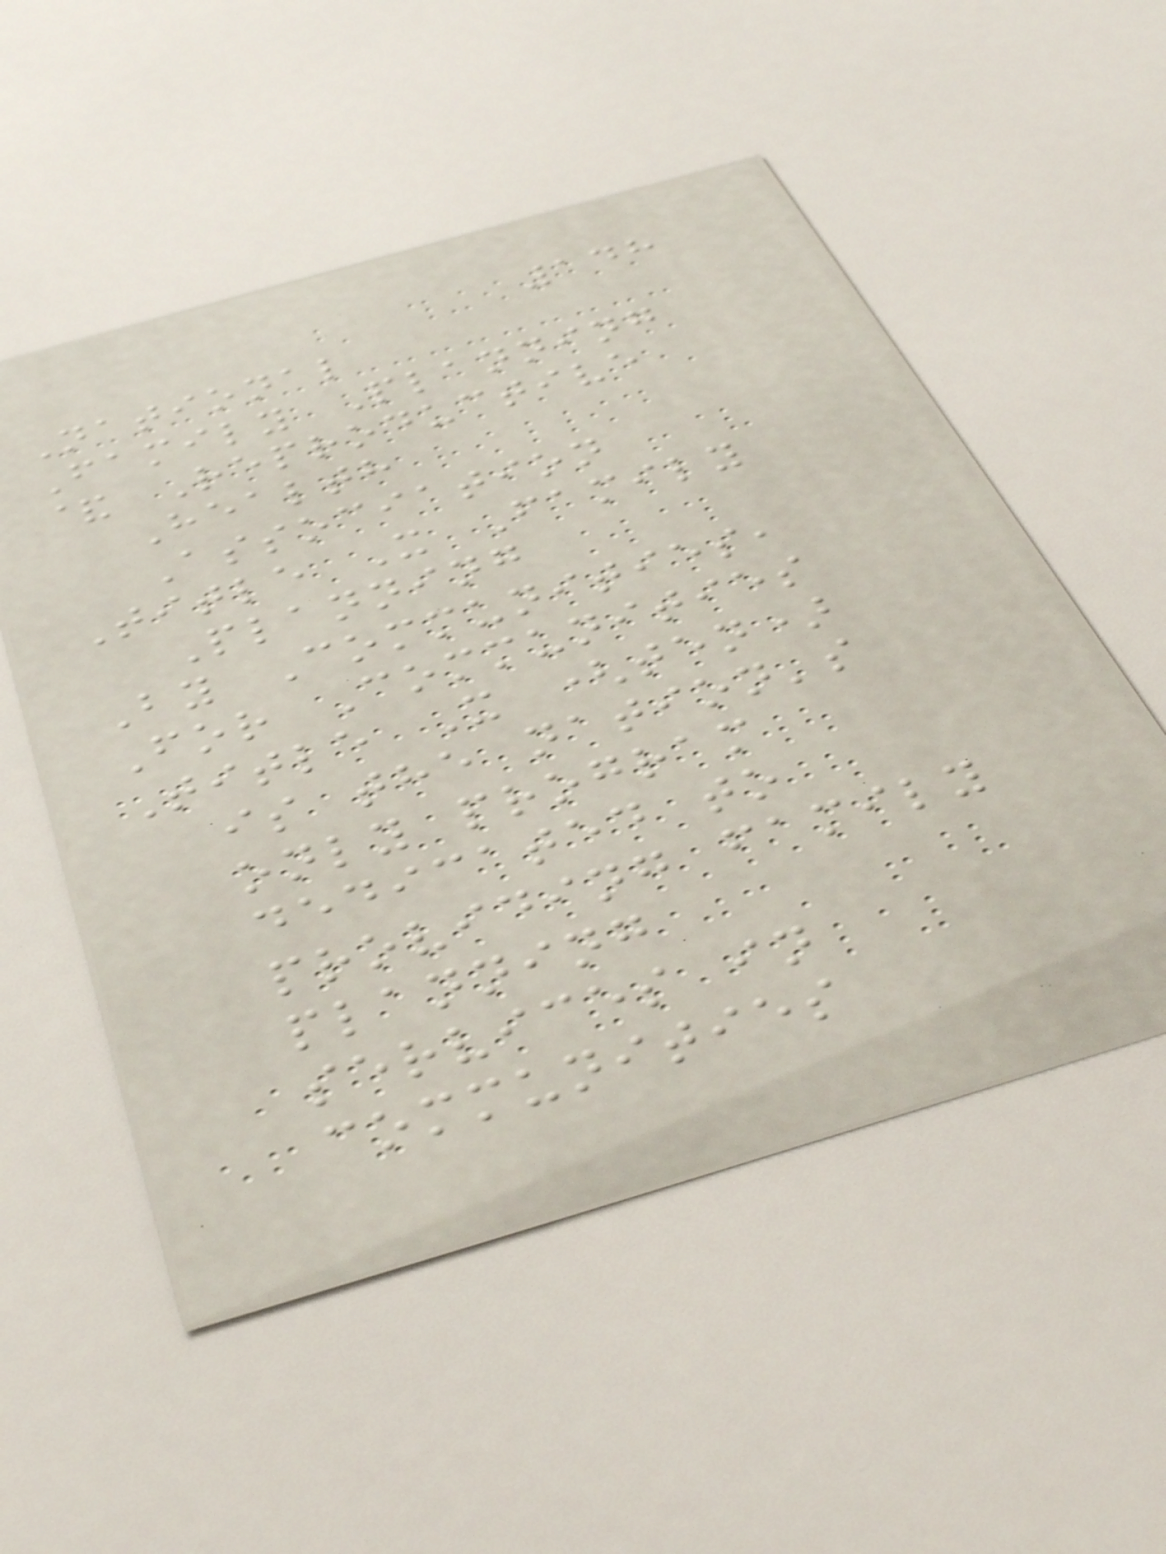148
National
Family Planning
& Reproductive
Health
Association
Title X Family
Planning
By Communities,
For Communities
Title X (ten)
is the nation's
only program
dedicated to
providing family
planning
services in
communities
